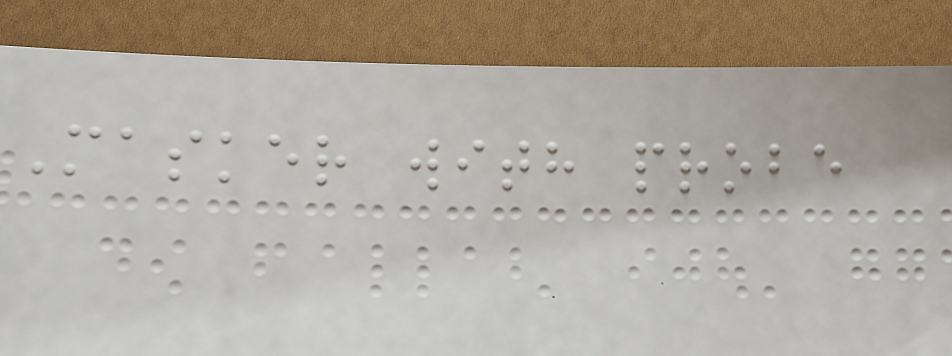Masker with probe
